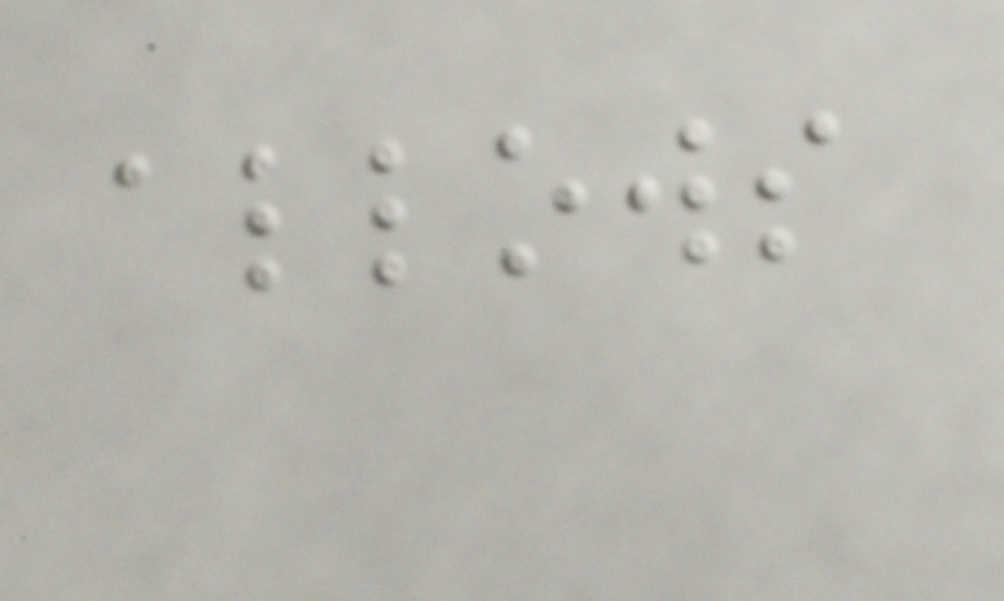allows
